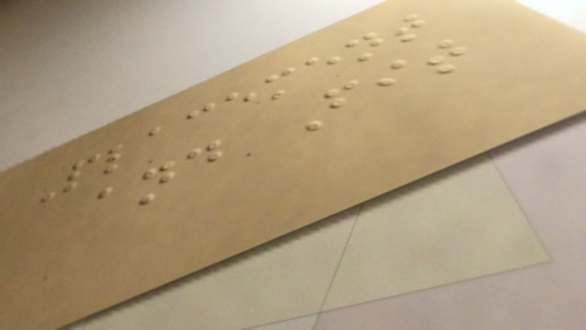Placement
and Fit
